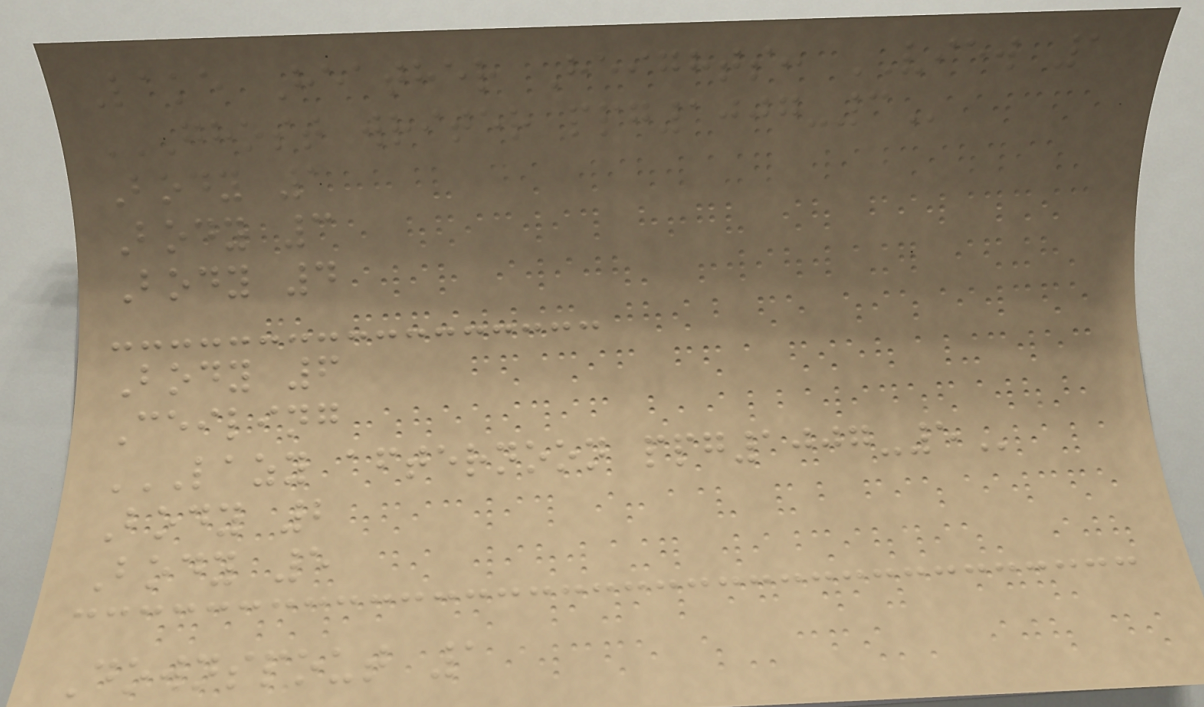Lake Heather Heights: VIEW 1
GHOST WRITER PPG1007-3
Body 1
Body 3
Body 4
Body 6
Ceiling
LAZY AFTERNOON PPG1007-5
Body 2
Body 5
Downspout 1
